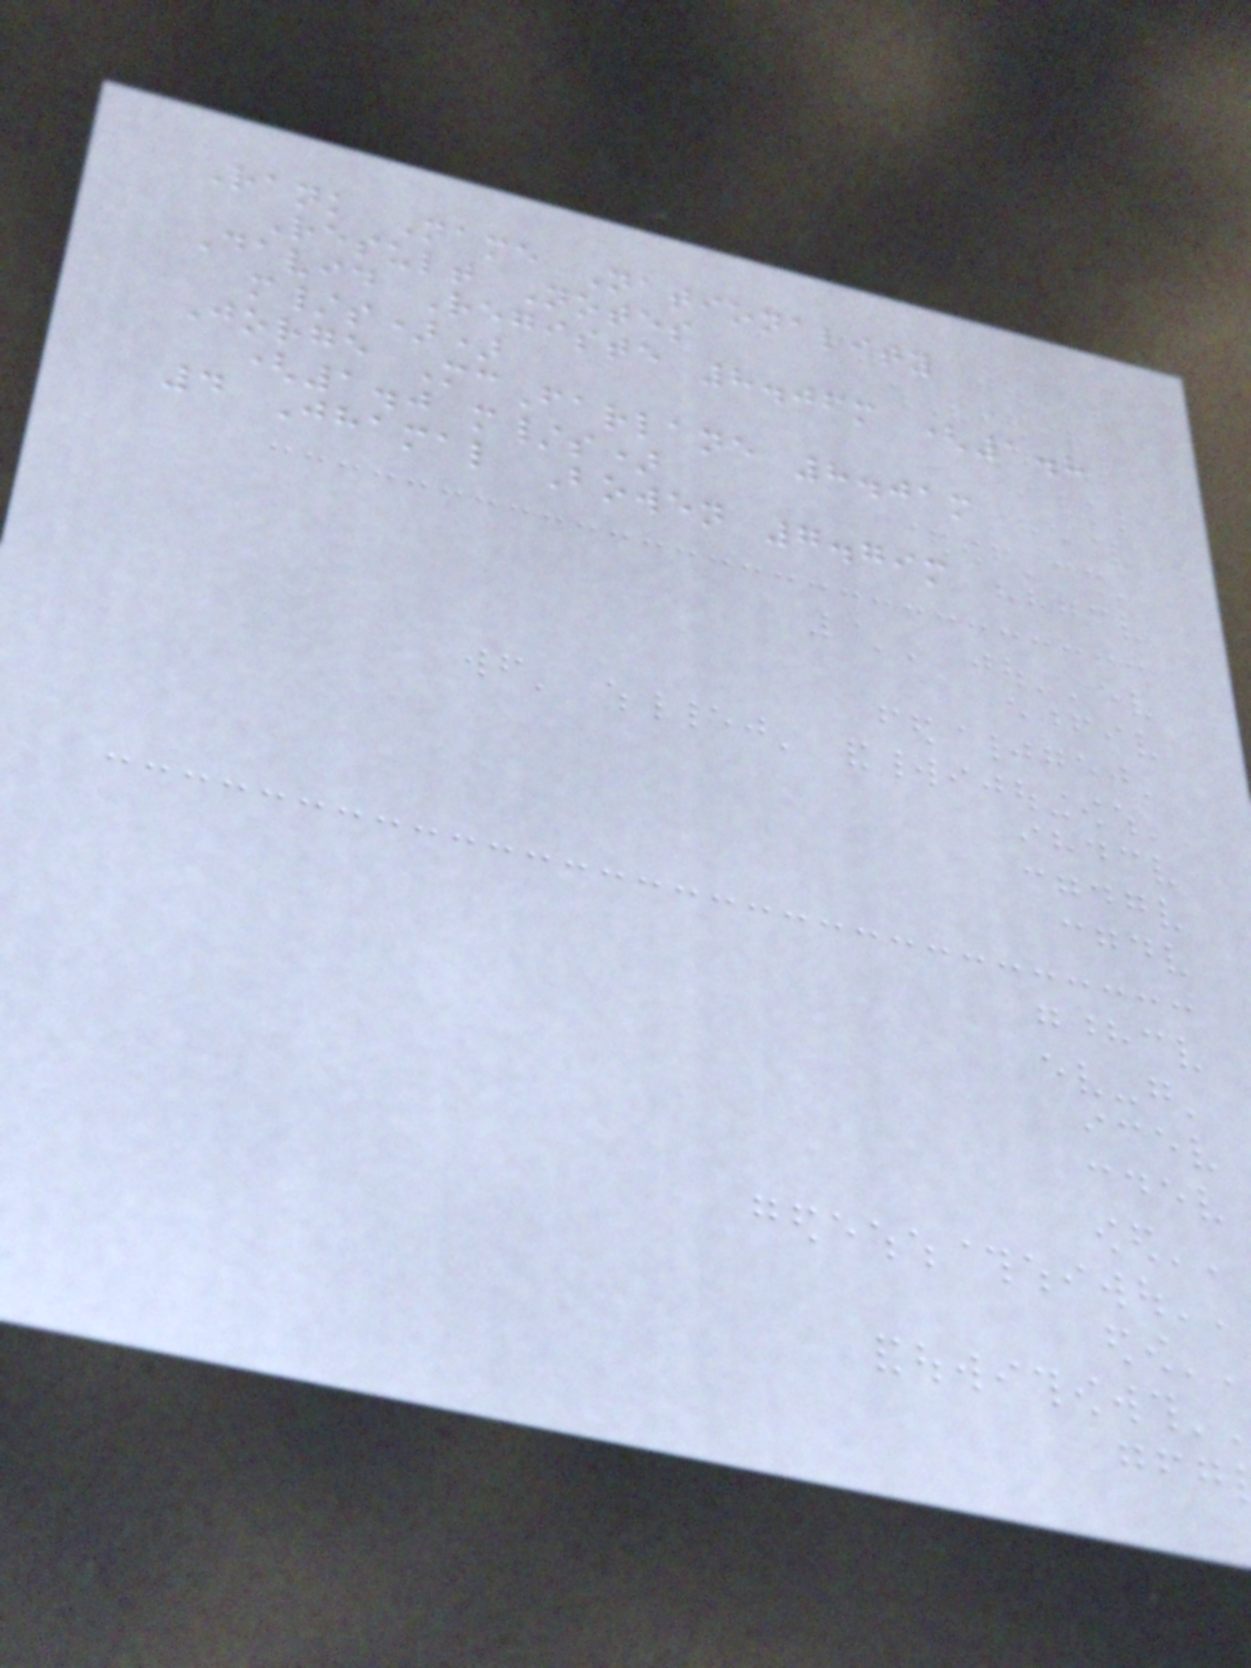Rank Name Nationality
Result Notes
David Registe 8.06m (1.8
m/s))
Jorge McFarlane 8.01m
(1.0 m/s)
4 Jhamal Bowen 7.79m
